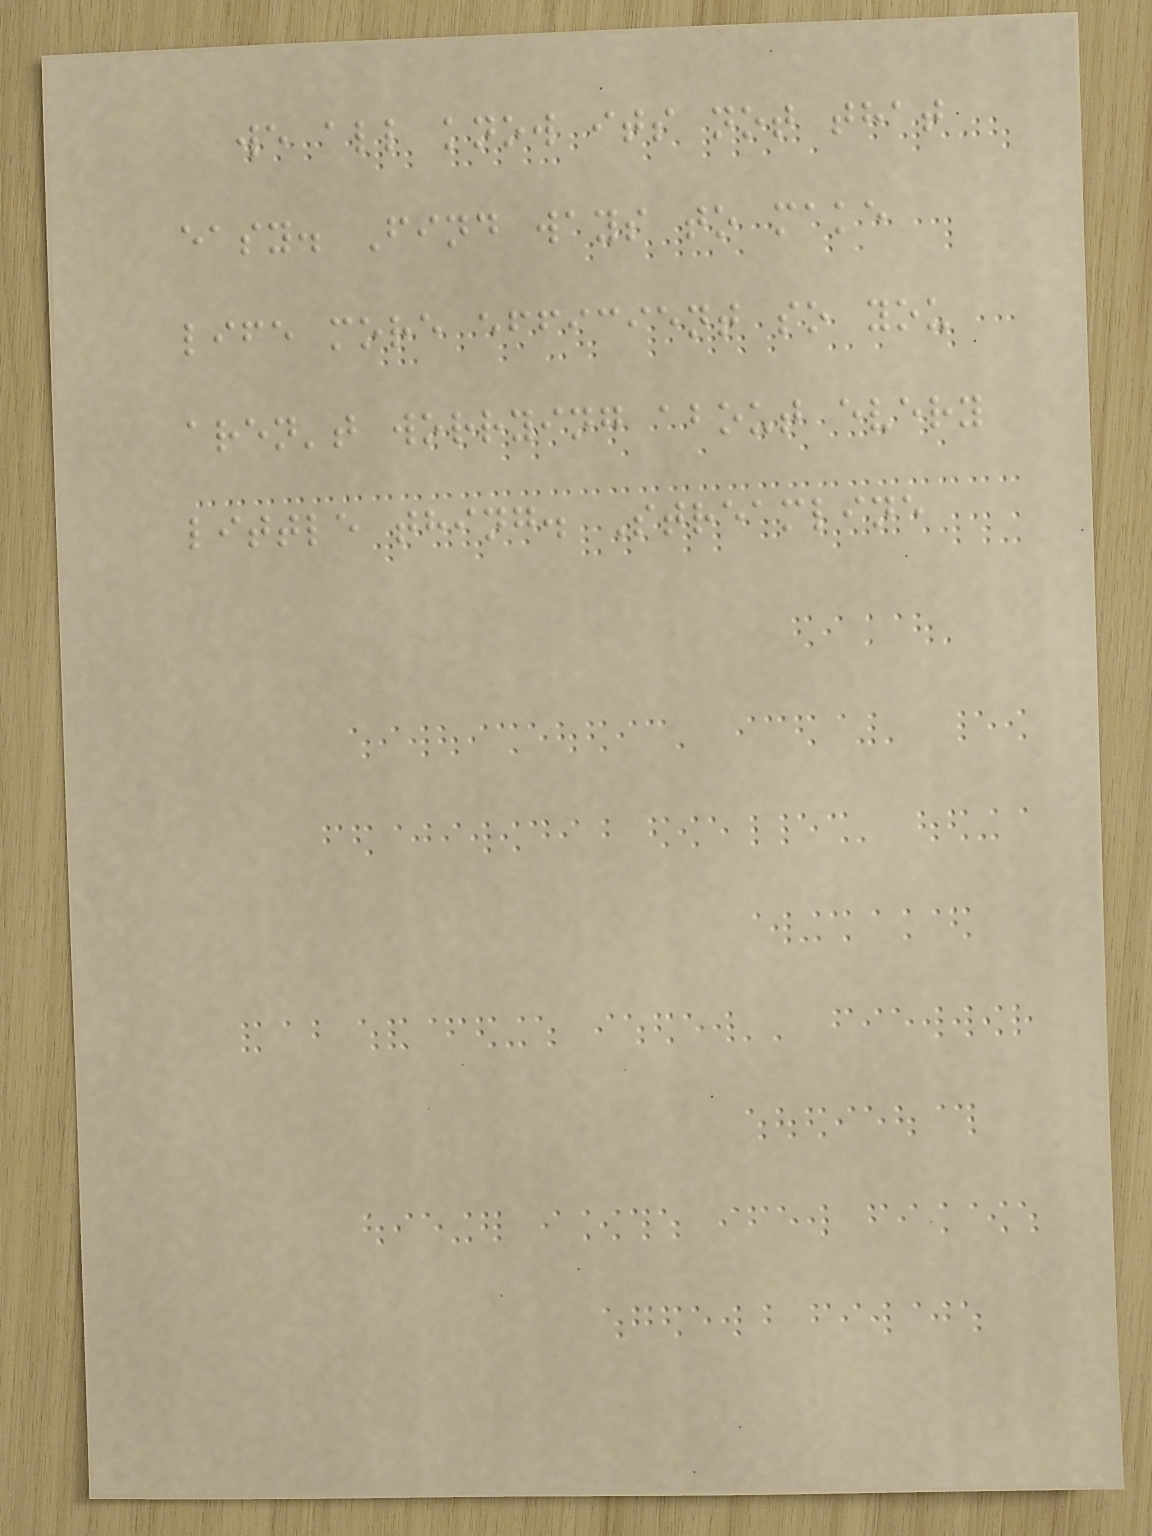we all know its not that
easy. Find ways to make
life more efficient so you
aren't worrying about every
little thing. Streamline
